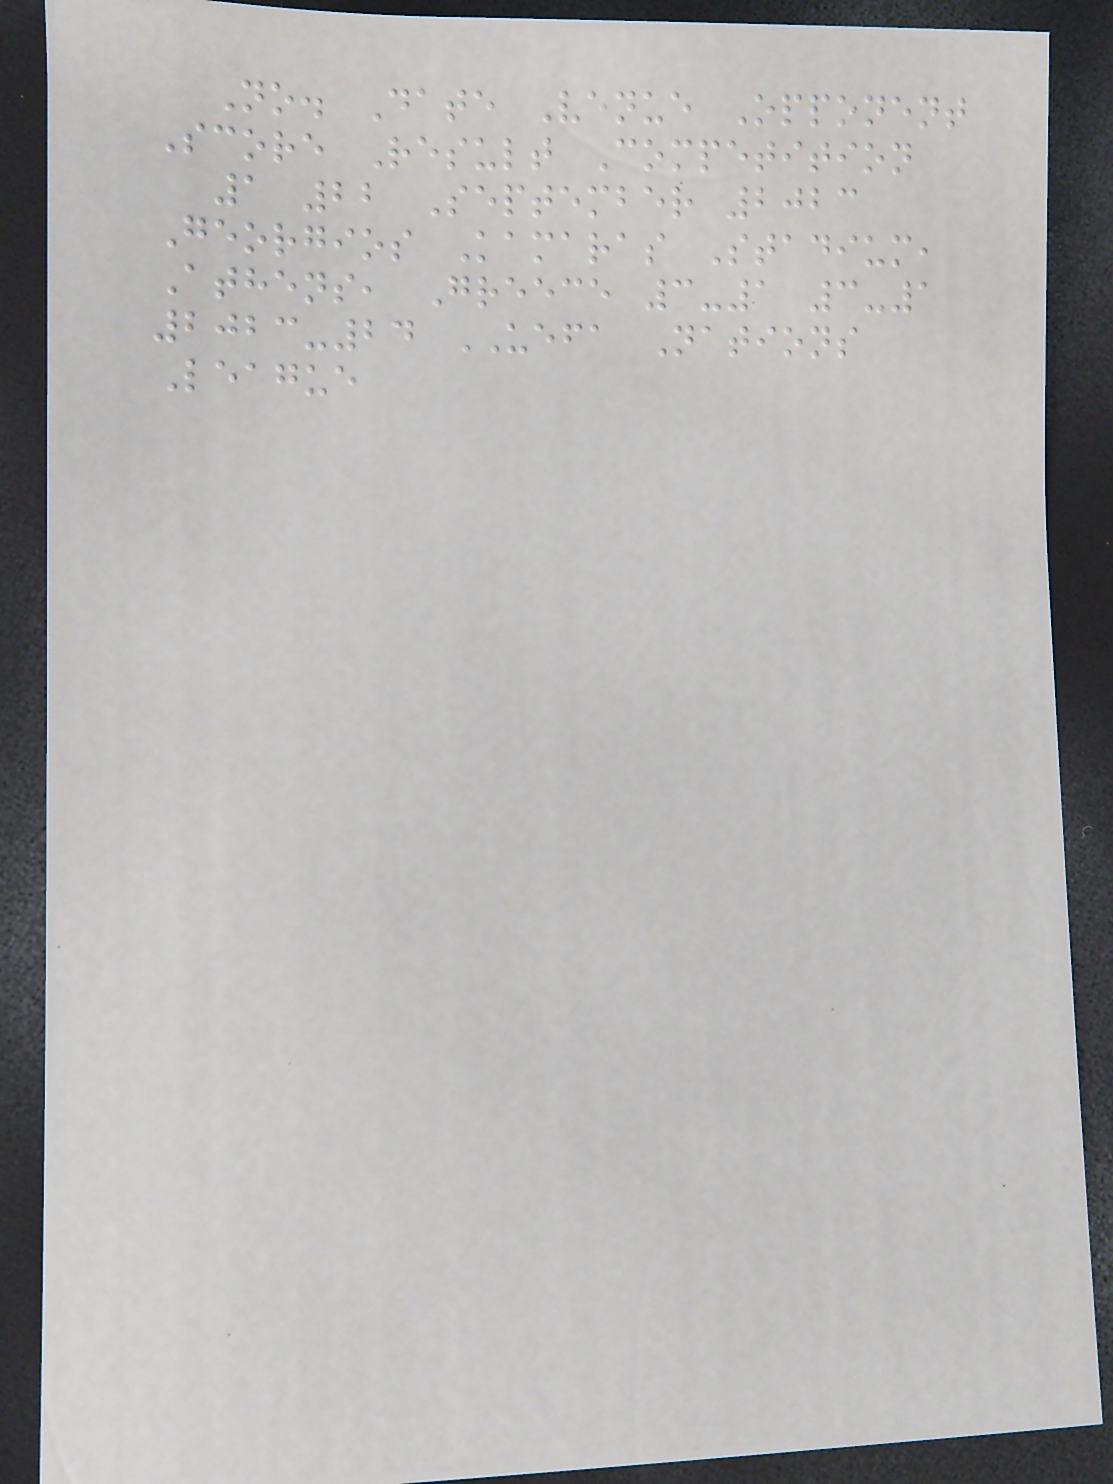No. Date Venue Opponent
Score Result Competition
1 22 September 2023
Georgios Kamaras Stadium,
Athens, Greece 3-1 3-1
2023-24 UEFA Nations
League
